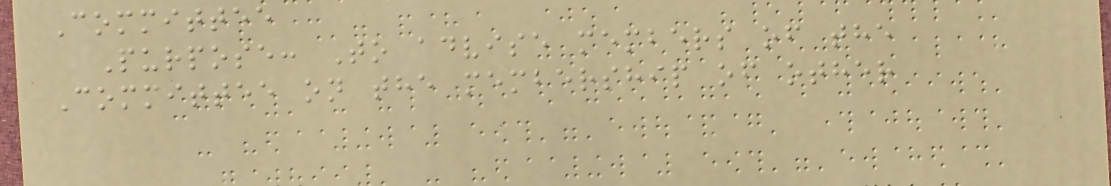Committee
Purpose: To advise members of the
Committee on the membership of other
